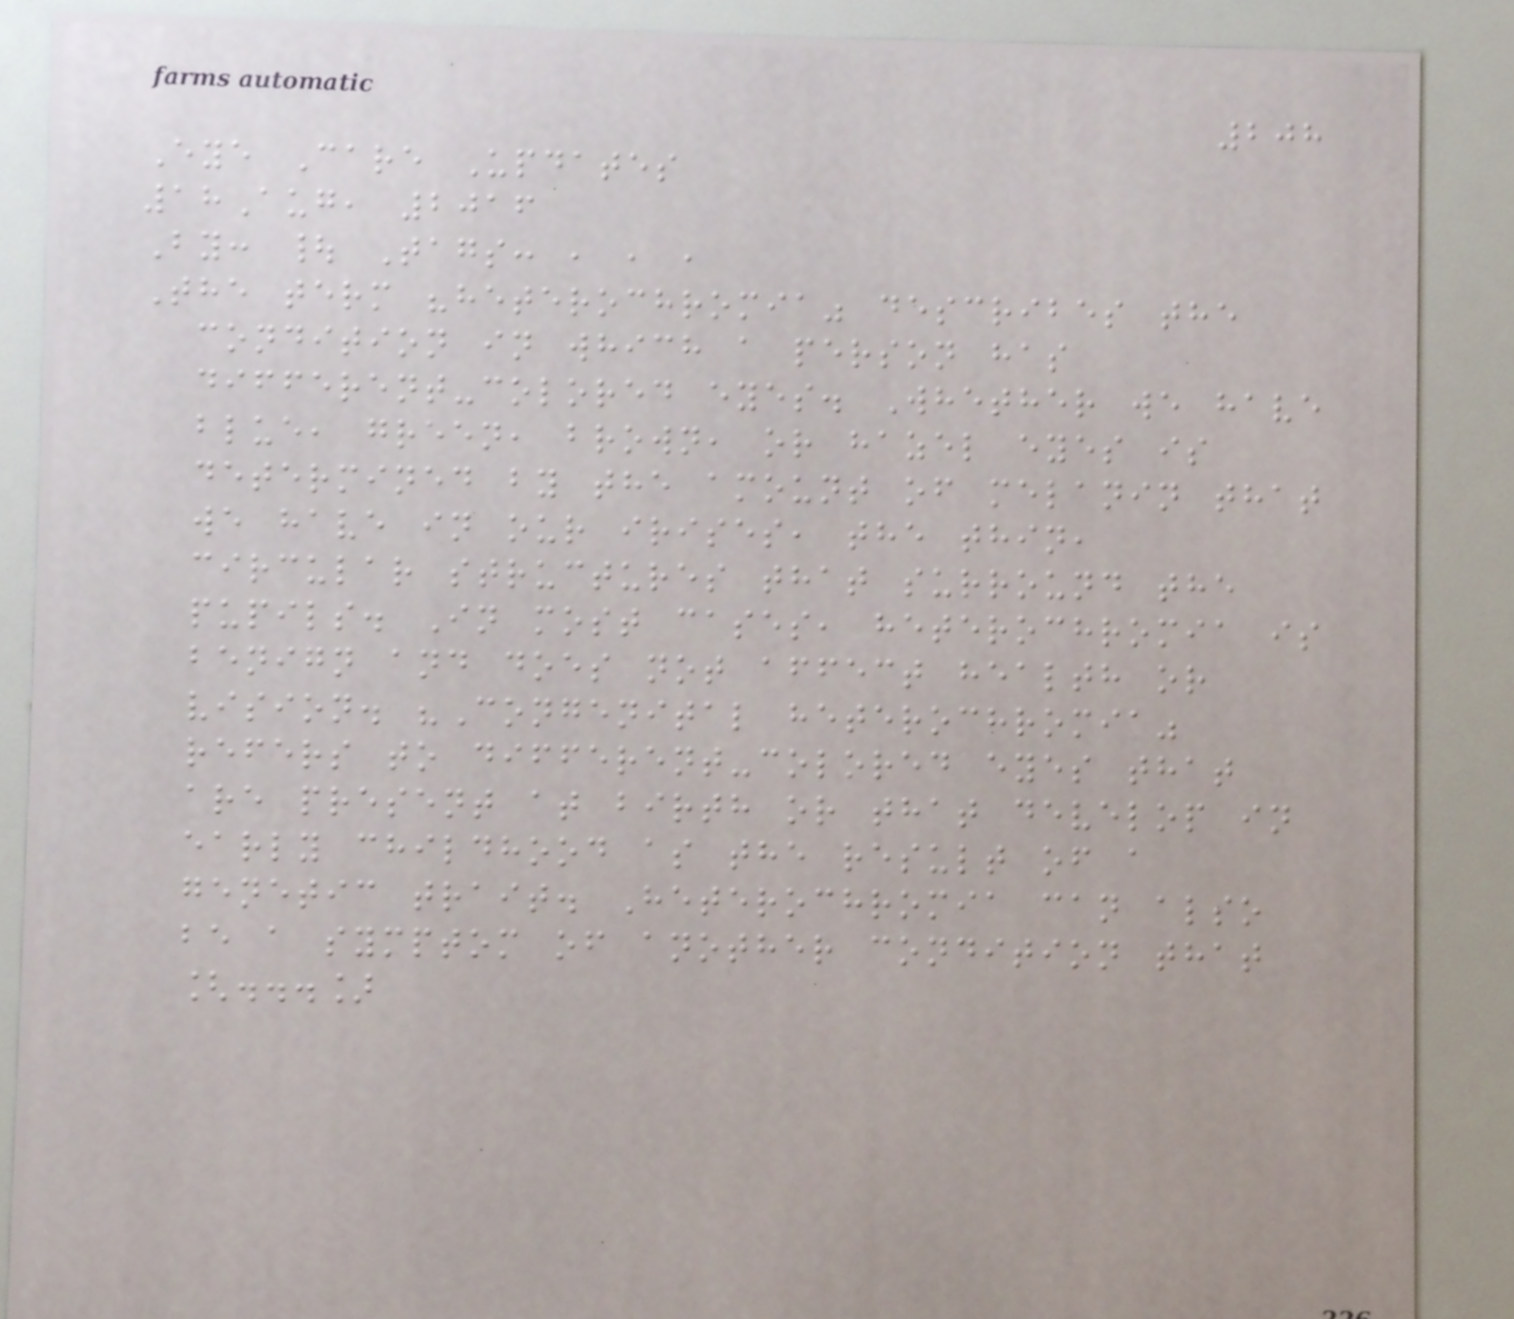208
Eye Care Updates
18Aug, 2016
By: | Tags: , , ,
The term "heterochromia" describes the
condition in which a person has
different-colored eyes. Whether we have
blue, green, brown, or hazel eyes is
determined by the amount of melanin that
we have in our irises, the thin,
circular structures that surround the
pupils. In most cases, heterochromia is
benign and does not affect health or
vision. "Congenital heterochromia"
refers to different-colored eyes that
are present at birth or that develop in
early childhood as the result of a
genetic trait. Heterochromia can also
be a symptom of another condition that
[...]
